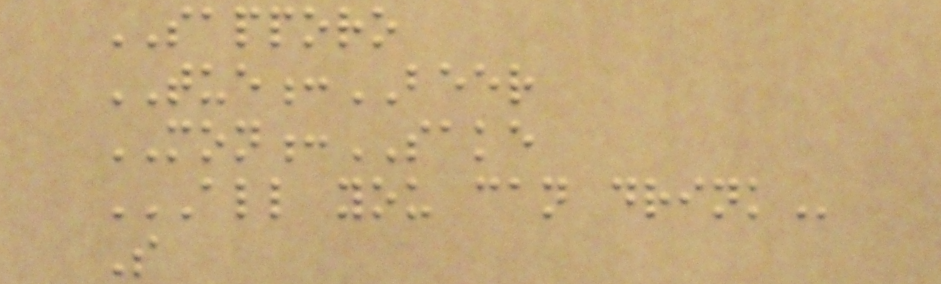SAPPORO
TUE:BEER
MON:SAKE
ALL YOU CAN DRINK
S
